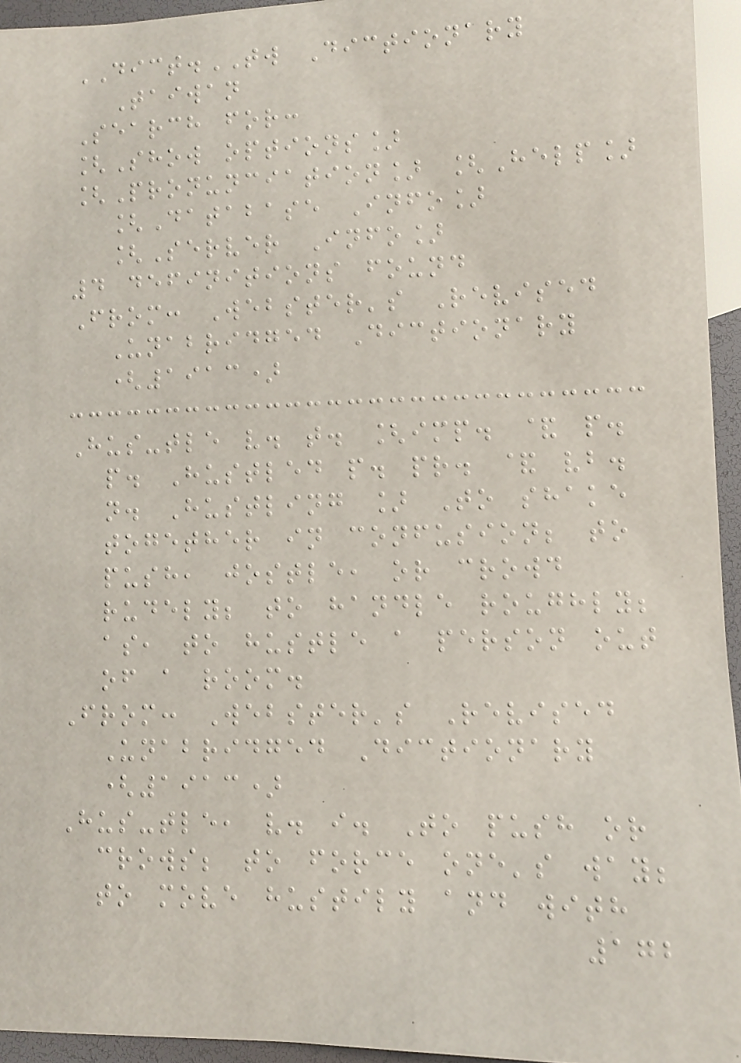DICT.TW Dictionary
Taiwan
Search for:
[Show options]
[Pronunciation] [Help]
[Database Info]
[Server Info]
4 definitions found
From: Webster's Revised
Unabridged Dictionary
(1913)
Hus-tle v. t. [imp. & p.
p. Hustled p. pr. & vb.
n. Hustling ] To shake
together in confusion; to
push, jostle, or crowd
rudely; to handle roughly;
as, to hustle a person out
of a room.
From: Webster's Revised
Unabridged Dictionary
(1913)
Hus-tle, v. i. To push or
crows; to force one's way;
to move hustily and with
172
